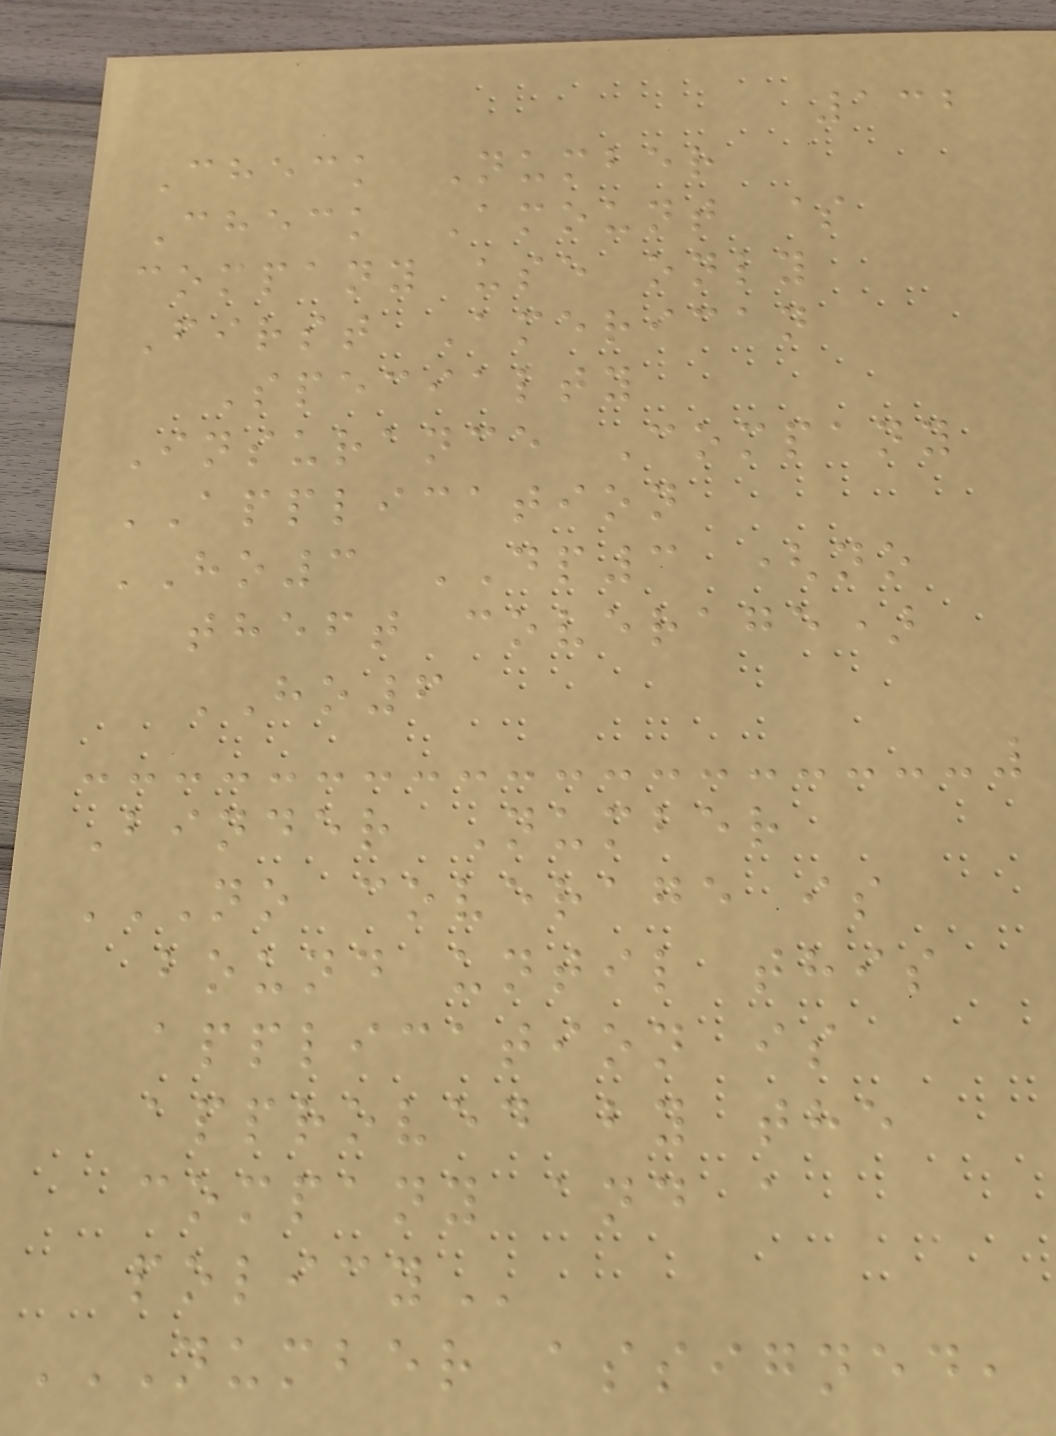132
Check Number
Check Amount $
company use only
First American
Specialty
Insurance Company
APPLICATION
HO3 DP3 (no
theft coverage)
HO6
Binder Number
NO COVERAGE IS
BOUND UNTIL THIS
APPLICATION IS
APPROVED BY THE
COMPANY AND A
POLICY
NUMBER ASSIGNED,
